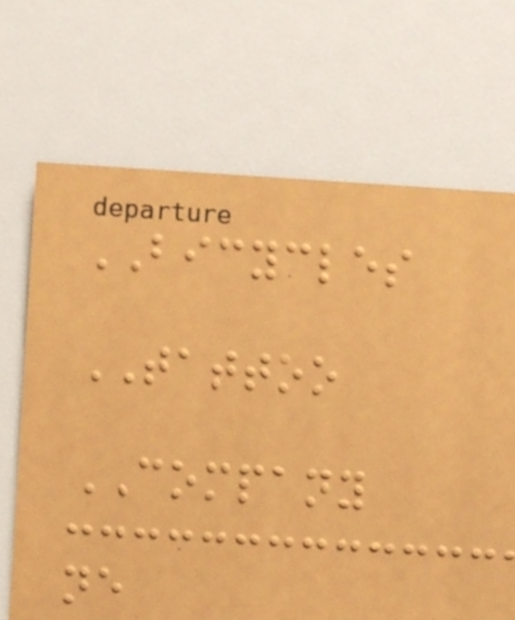BICYCLES
TATTOO
COMPANY
ne
